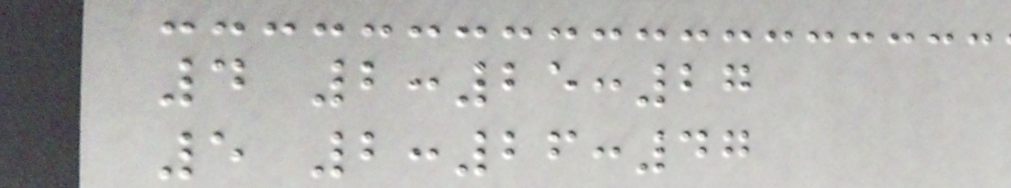4 2:25:27
5 2:26:47
